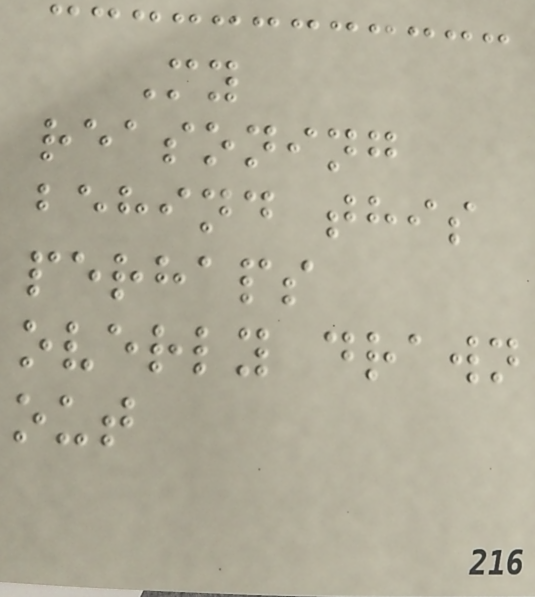My
reasoning
behind this
perhaps
overly drawn
out
